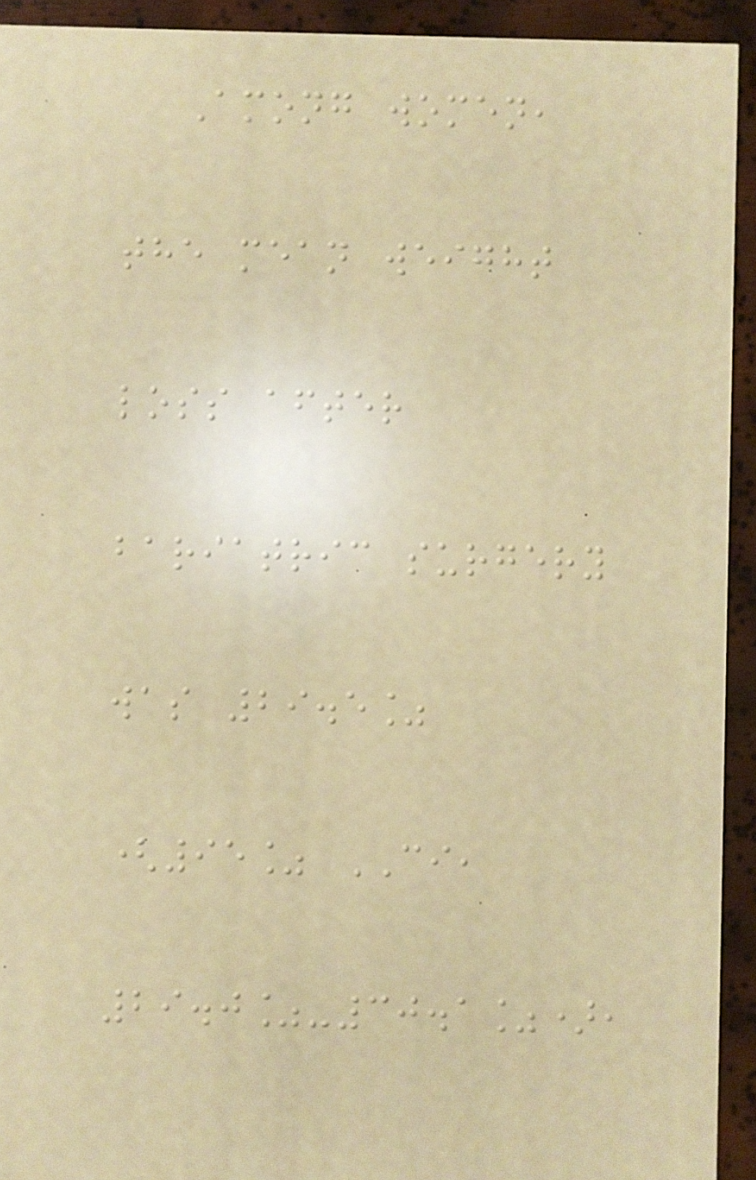Among women,
the mean weight
loss after
bariatric surgery
was 29.5%
(95% CI,
29.0%-30.1%),
